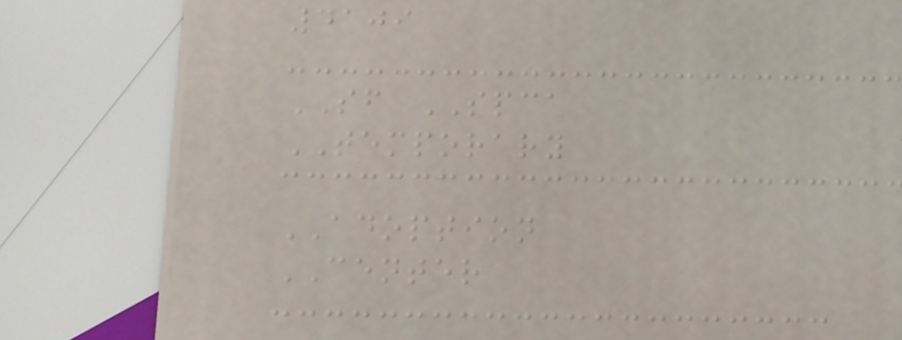4109
SF SPCA
TEMPORARY
ADOPTION
CENTER
